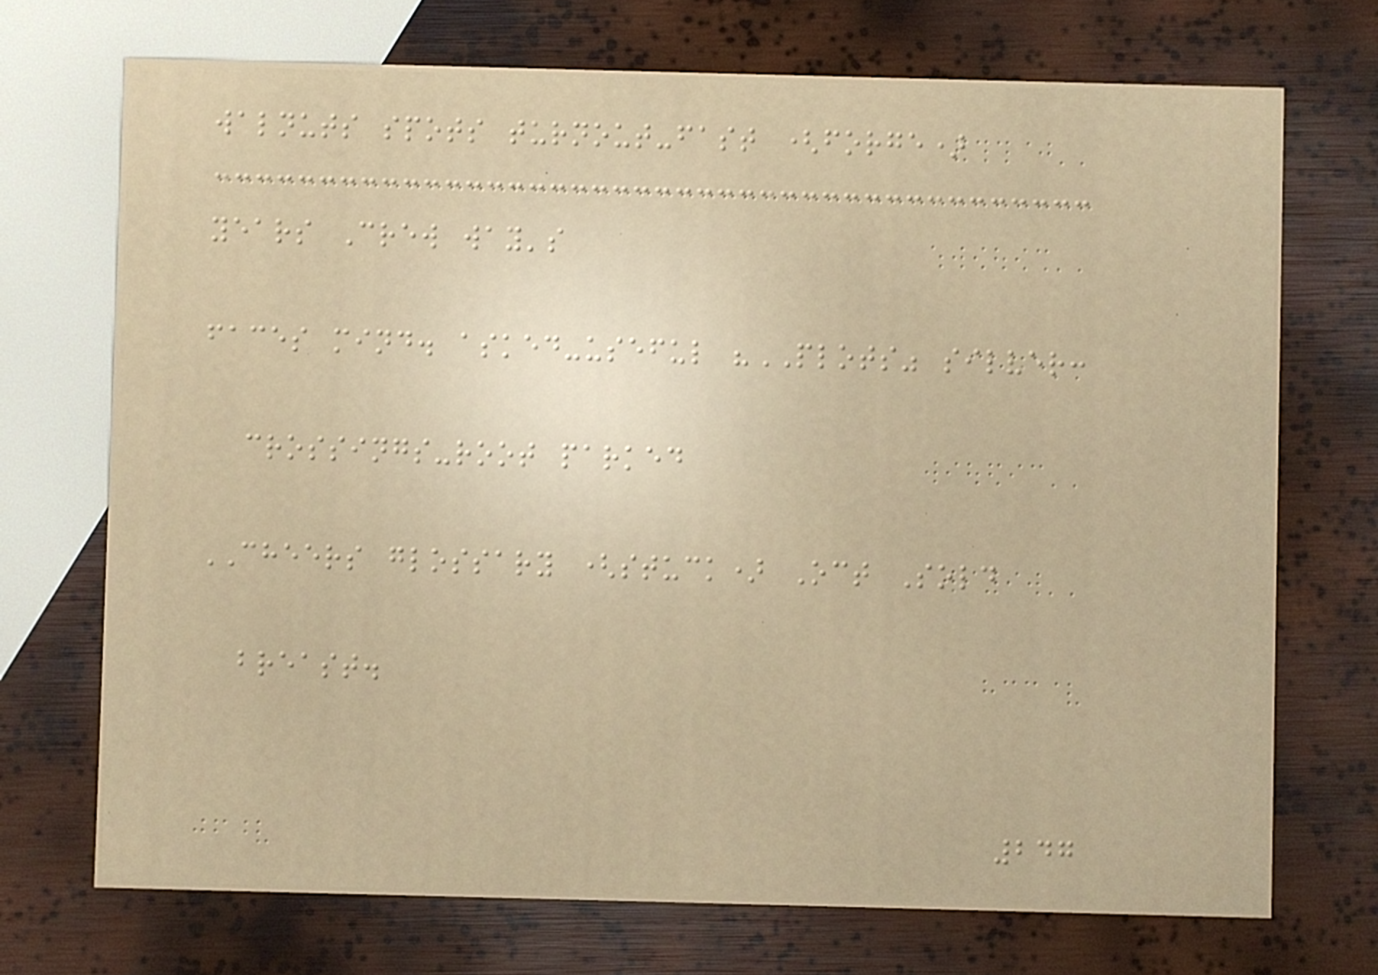walnuts spots turnout-fast (forge)
years Crew way's
faces mind. asked-useful "PLOTS" silver:
crossings-root parked
CHEERS glossary (stuck) Oct Sold
breast.
247
